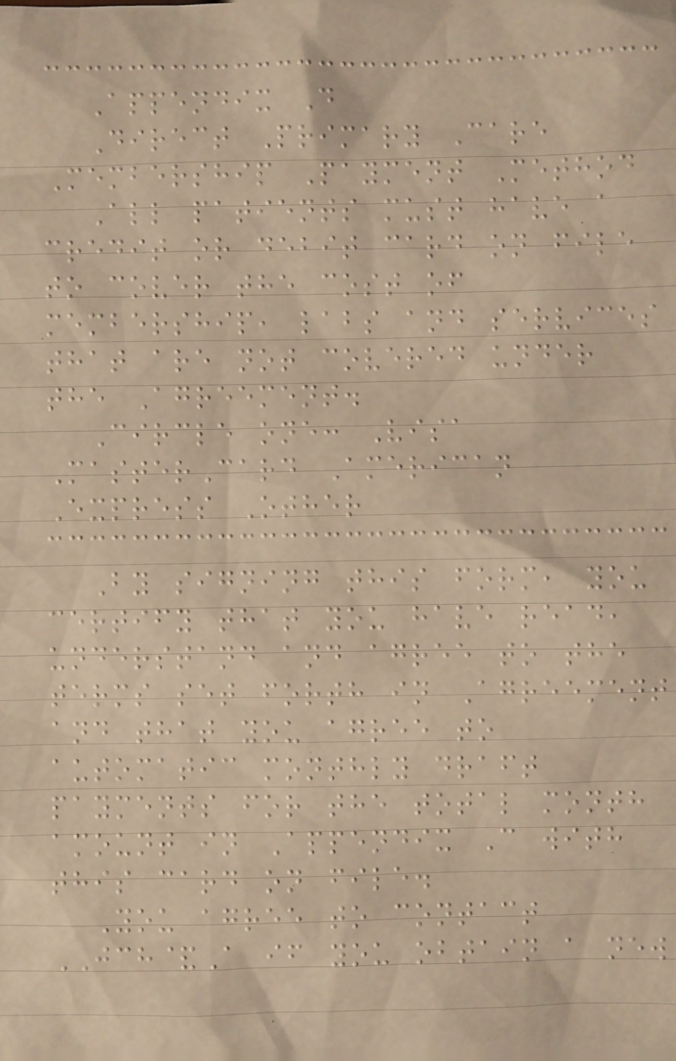Appendix D
Direct Primary Care
Membership Payment Method
All patients must have a
credit or debit card on file
to cover the cost of
membership, labs and services
that are not covered under
the Agreement.
Circle one: Visa
MasterCard American
Express Other
By signing this form, you
certify that you have read,
understand and agree to the
terms set forth in Agreement
and that you agree to
automatic monthly draft
payments for the total month
amount in Appendix C with
this card on file.
You agree to contact
JCH&A if you obtain a new
